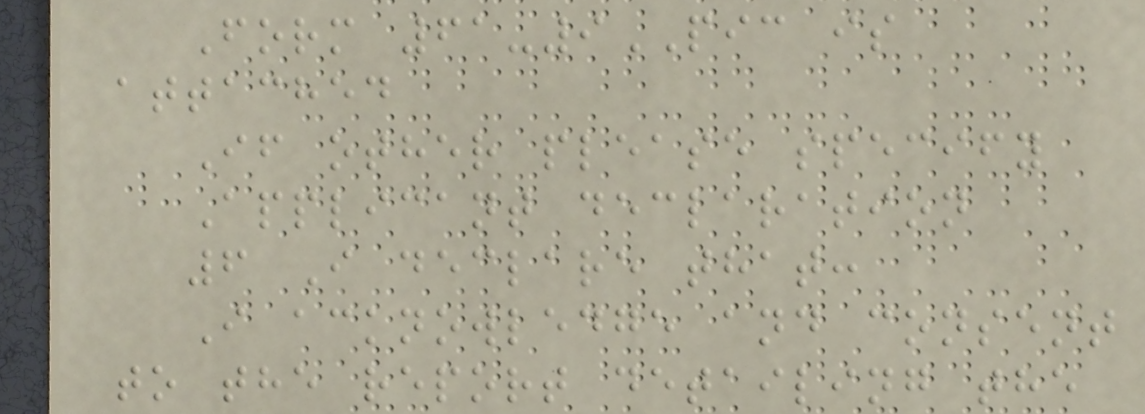Form 61-9PIC is
attached
If other please specify
Applicant declaration
6 I declare that:
I acknowledge and consent
to the report detailing the
